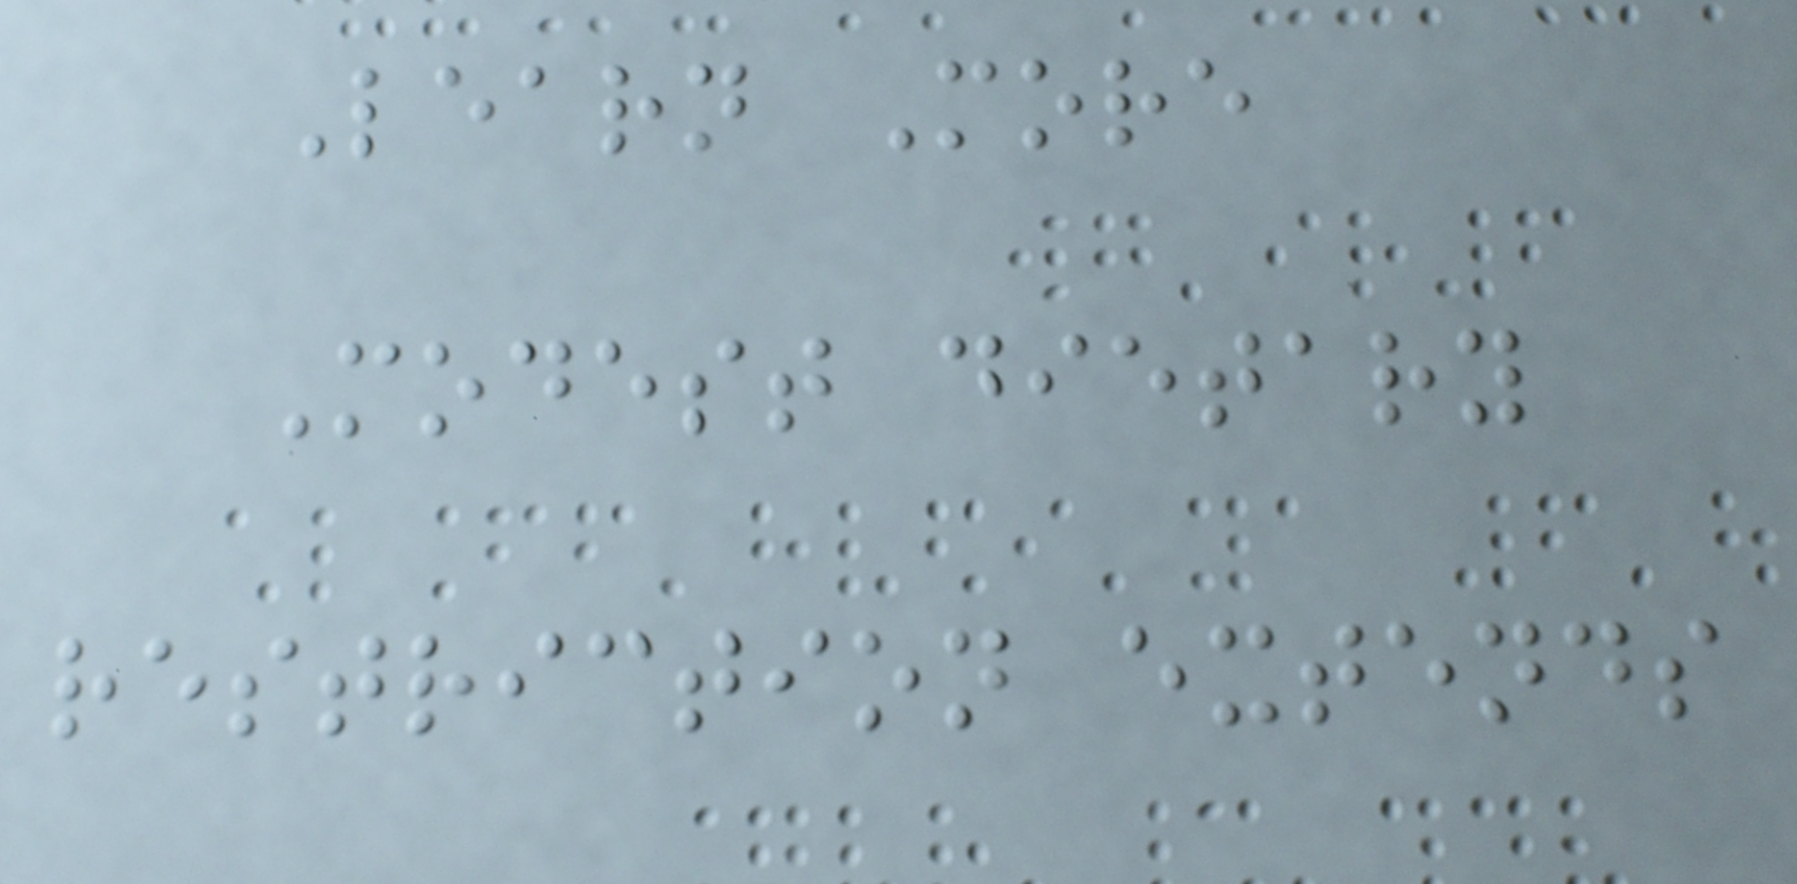Learn More
Modest dietary
restriction extends
